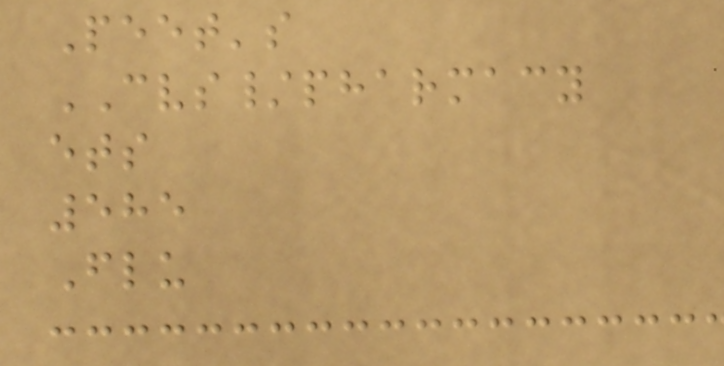Peet's
CVS/pharmacy
ets
585
Flu
